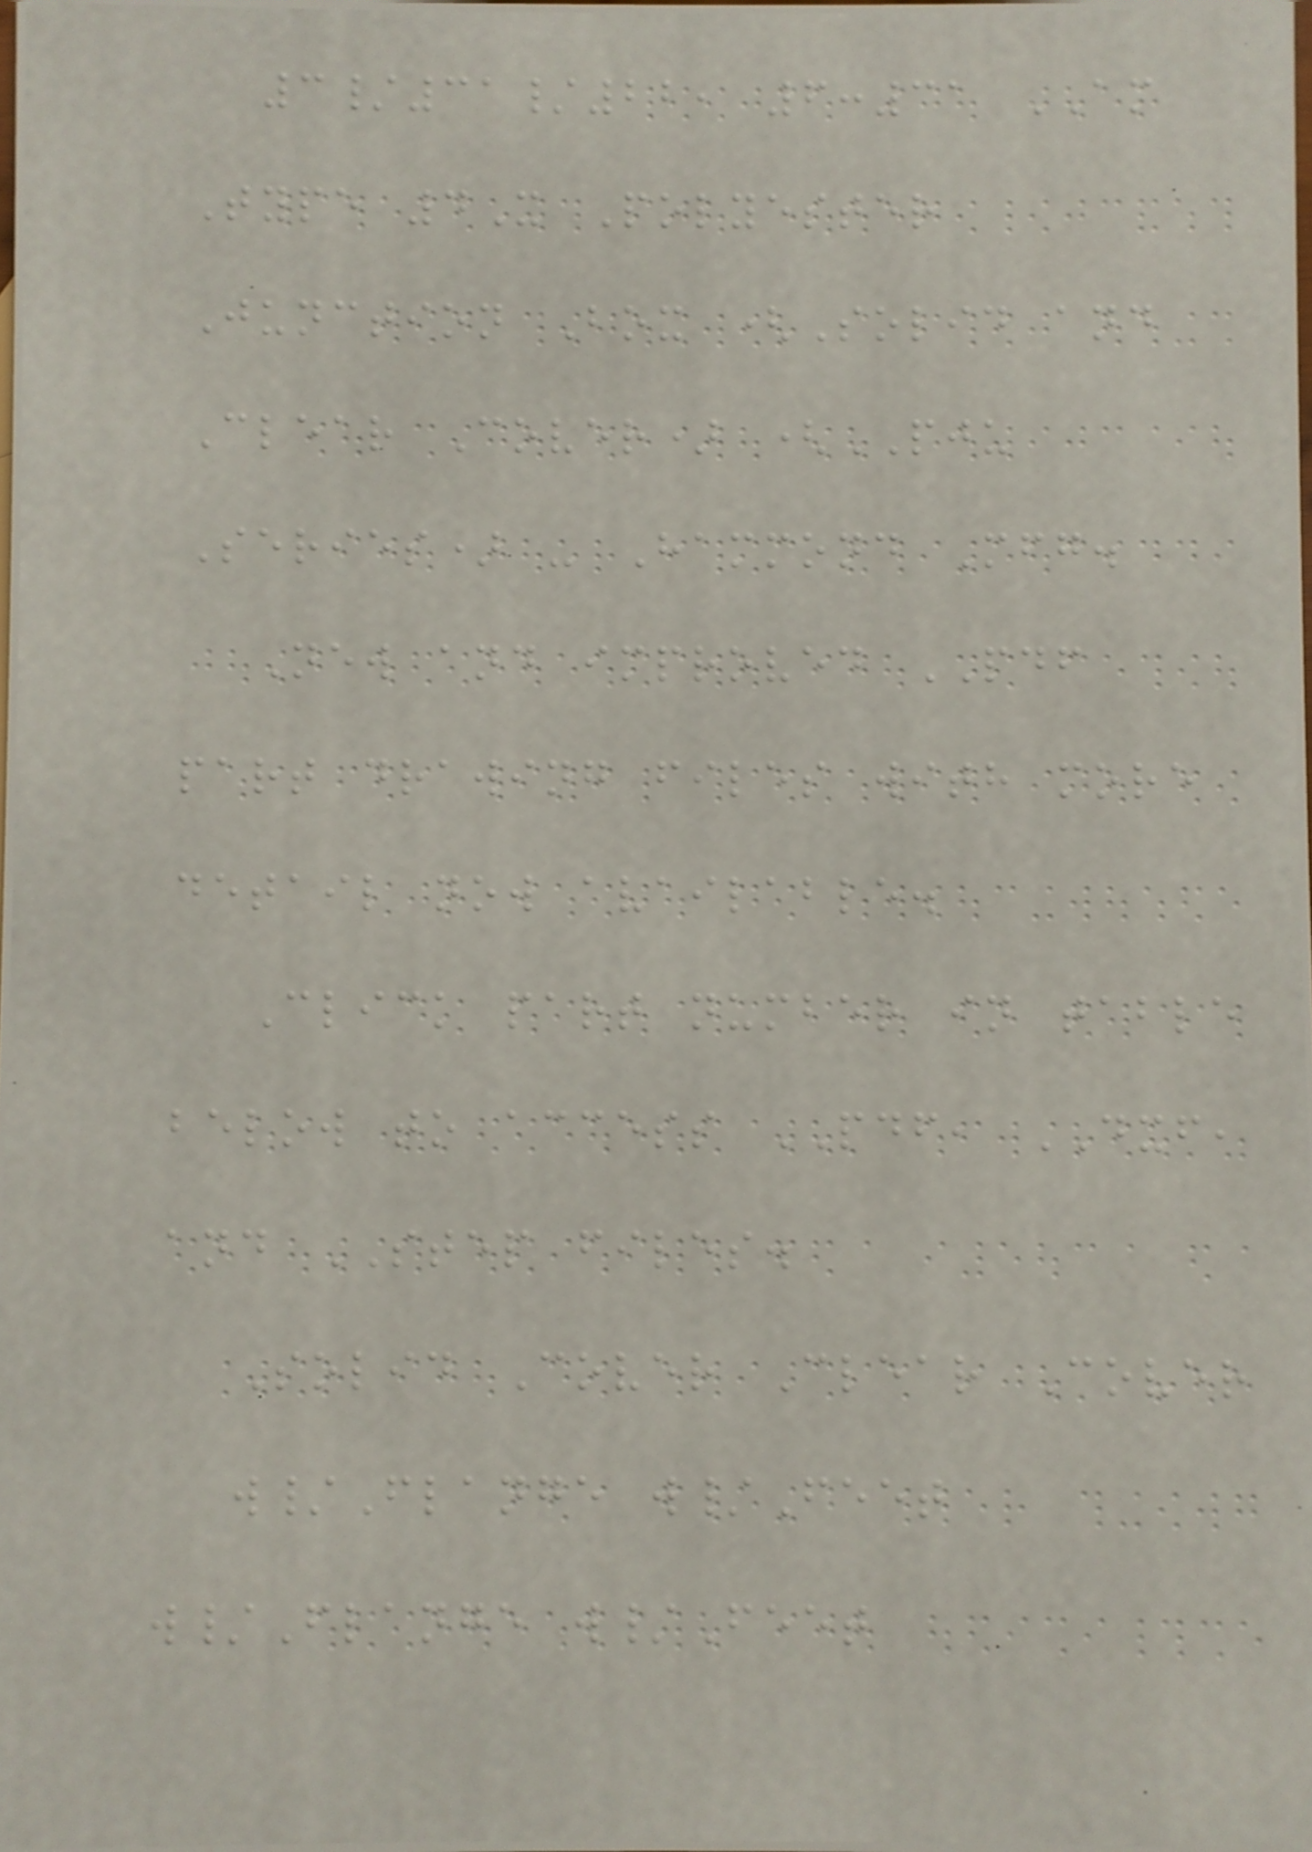3/31/22, 6:31 AM
Type 4X Polyester
Junction Box (Solid and
Clear Cover) (PJU
Series) - Hammond Mfg.
New and improved PDF
part drawing files with more
detail now available.
Click part number in table
below to access PDF, DXF,
and STEP files.
Solid Cover Clear Cover
w/Flange w/Feet
w/Flange w/Feet
